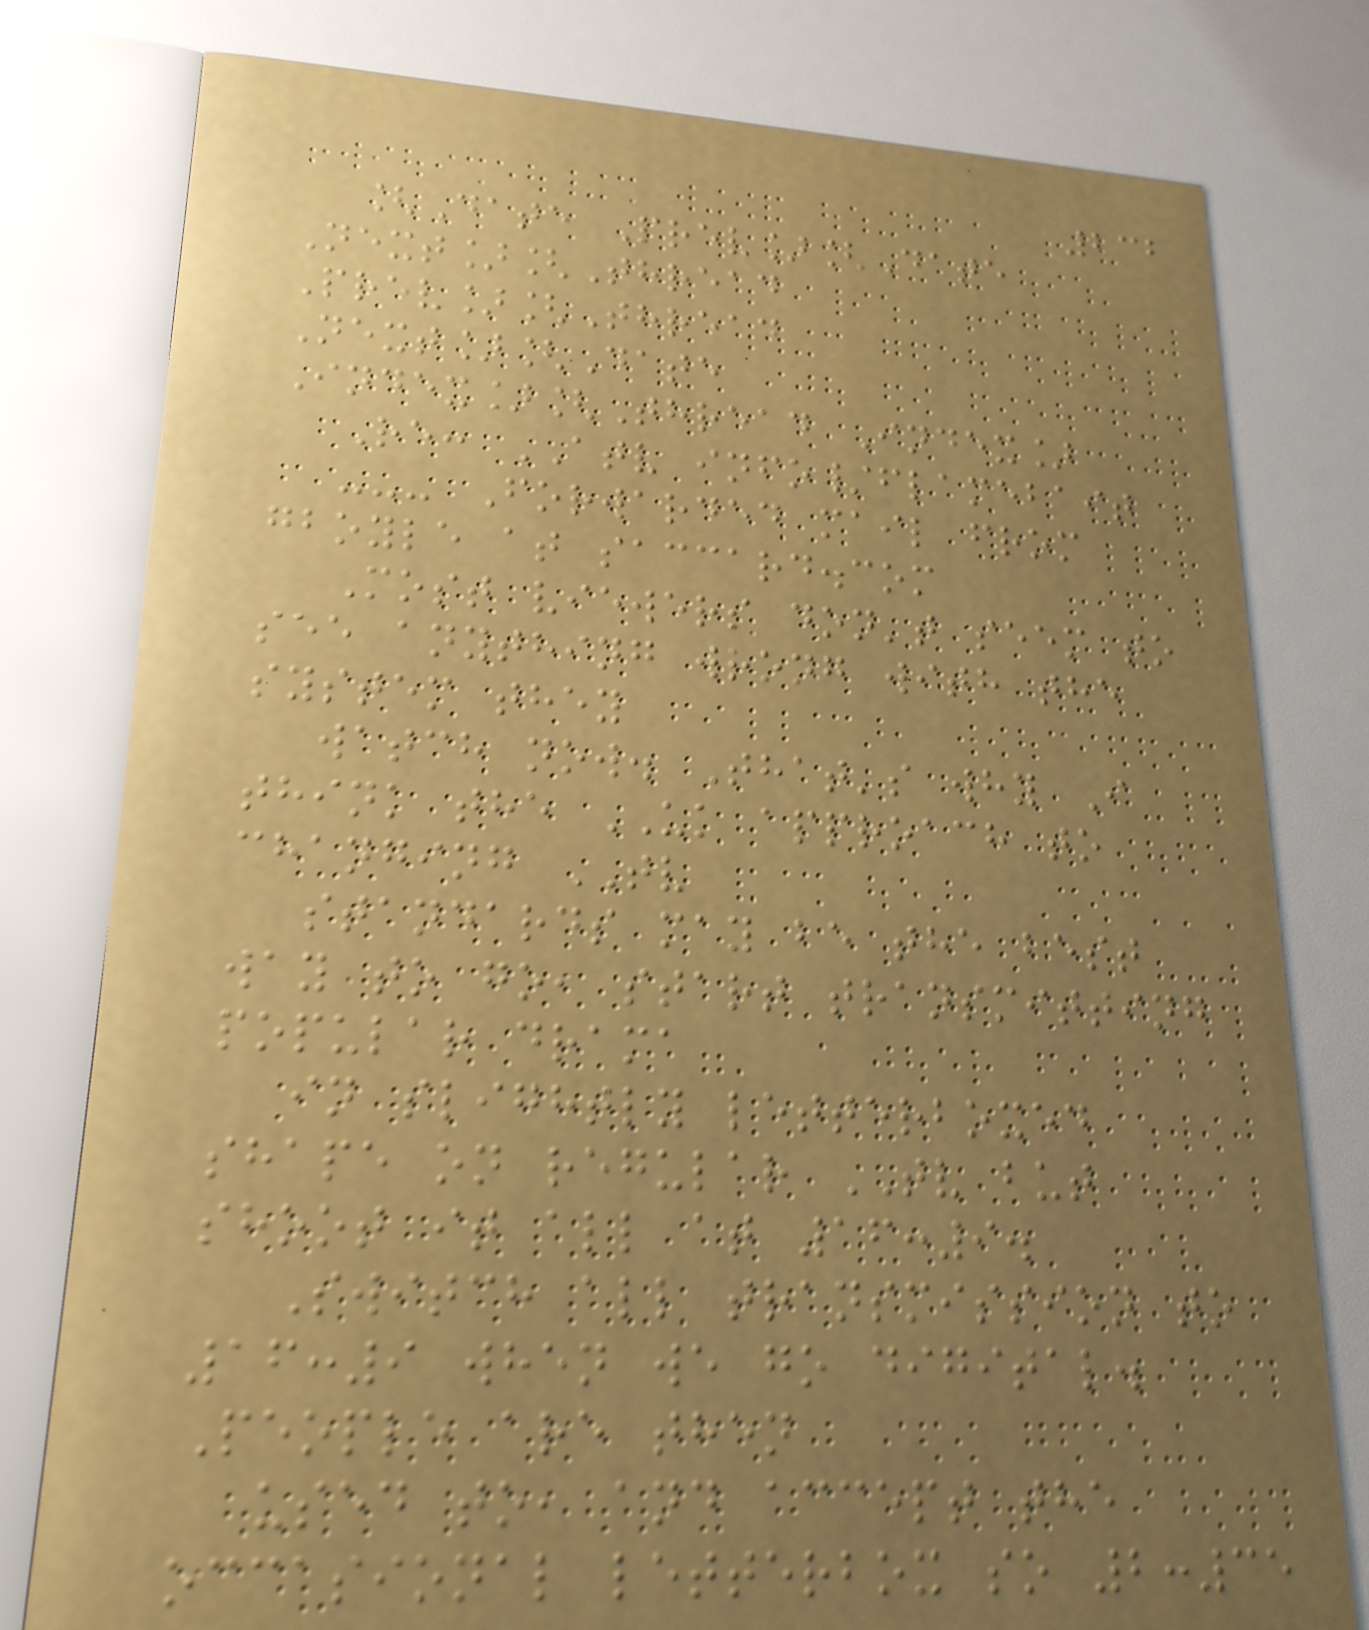232
[Date Prev][Date
Next][Thread
Prev][Thread
Next][Date
Index][Thread Index]
Re: ATV info/flamebait
--- Forwarded mail from
gboyle at saccard.com
Most viewers don't seem to
see anything wrong with the
system they
watch now. That's why I
think the UK approach to
changing TV
standards may be the best
way to go, start transmitting
popular drama
in slightly letterboxed
shape on regular TV but
shoot it all at 16:9.
Switch all transmission to
16:9 when we go digital.
People are then
used to, and accept the
occasional letterbox so 2:35
